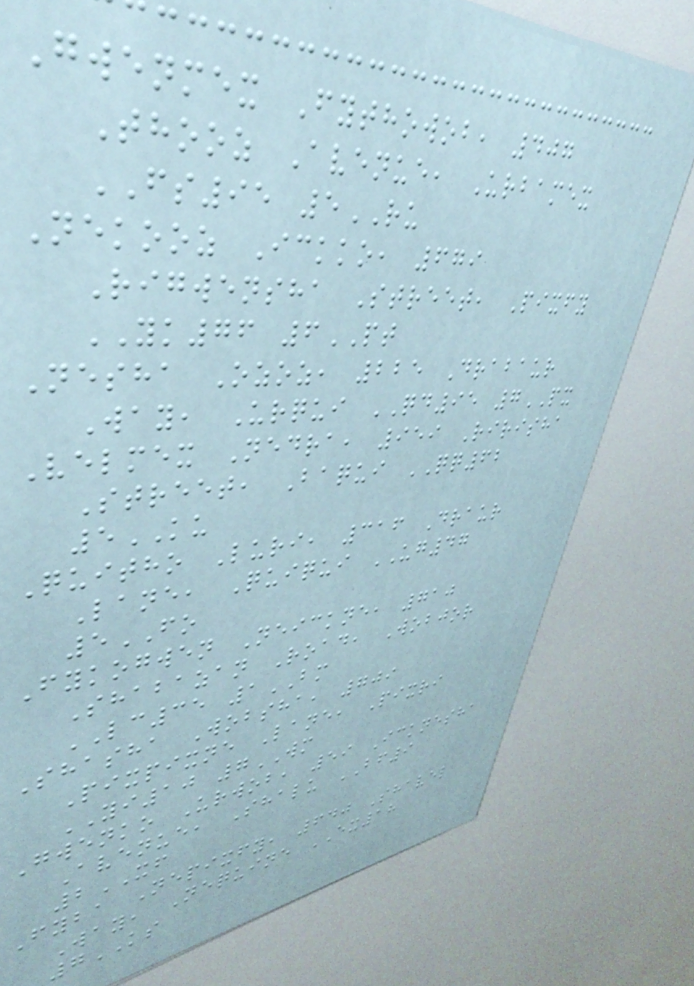Gwenmex Fythowob, 407
Thooz Avenue, Urbamex
FS95 5RU
Nekooz Ickko, 679
Rigwensha Street, Pixfy
YK76 6PT
Nesha Ozoz, 225 Drabaur
Way, Urqui QD95 7PX
Velmex Nedra, 959 Ririsha
Street, Baqui QQ62
5KU
Quitho Luri, 316 Draur
Lane, Quiqui UG47
5FO
Fykogwen Neickne, 710
Shabazan Road, Wobjor
LC35 1BM
Shasha Wobsha, 709
Pixpixne Lane, Pixri
YI10 7WM
Gwenko Urwob, 59 Icknesha
Avenue, Shalu BF9
2XF
Fyba Nepixfy, 640 Shavel
Way, Nequine EX18
7KS
